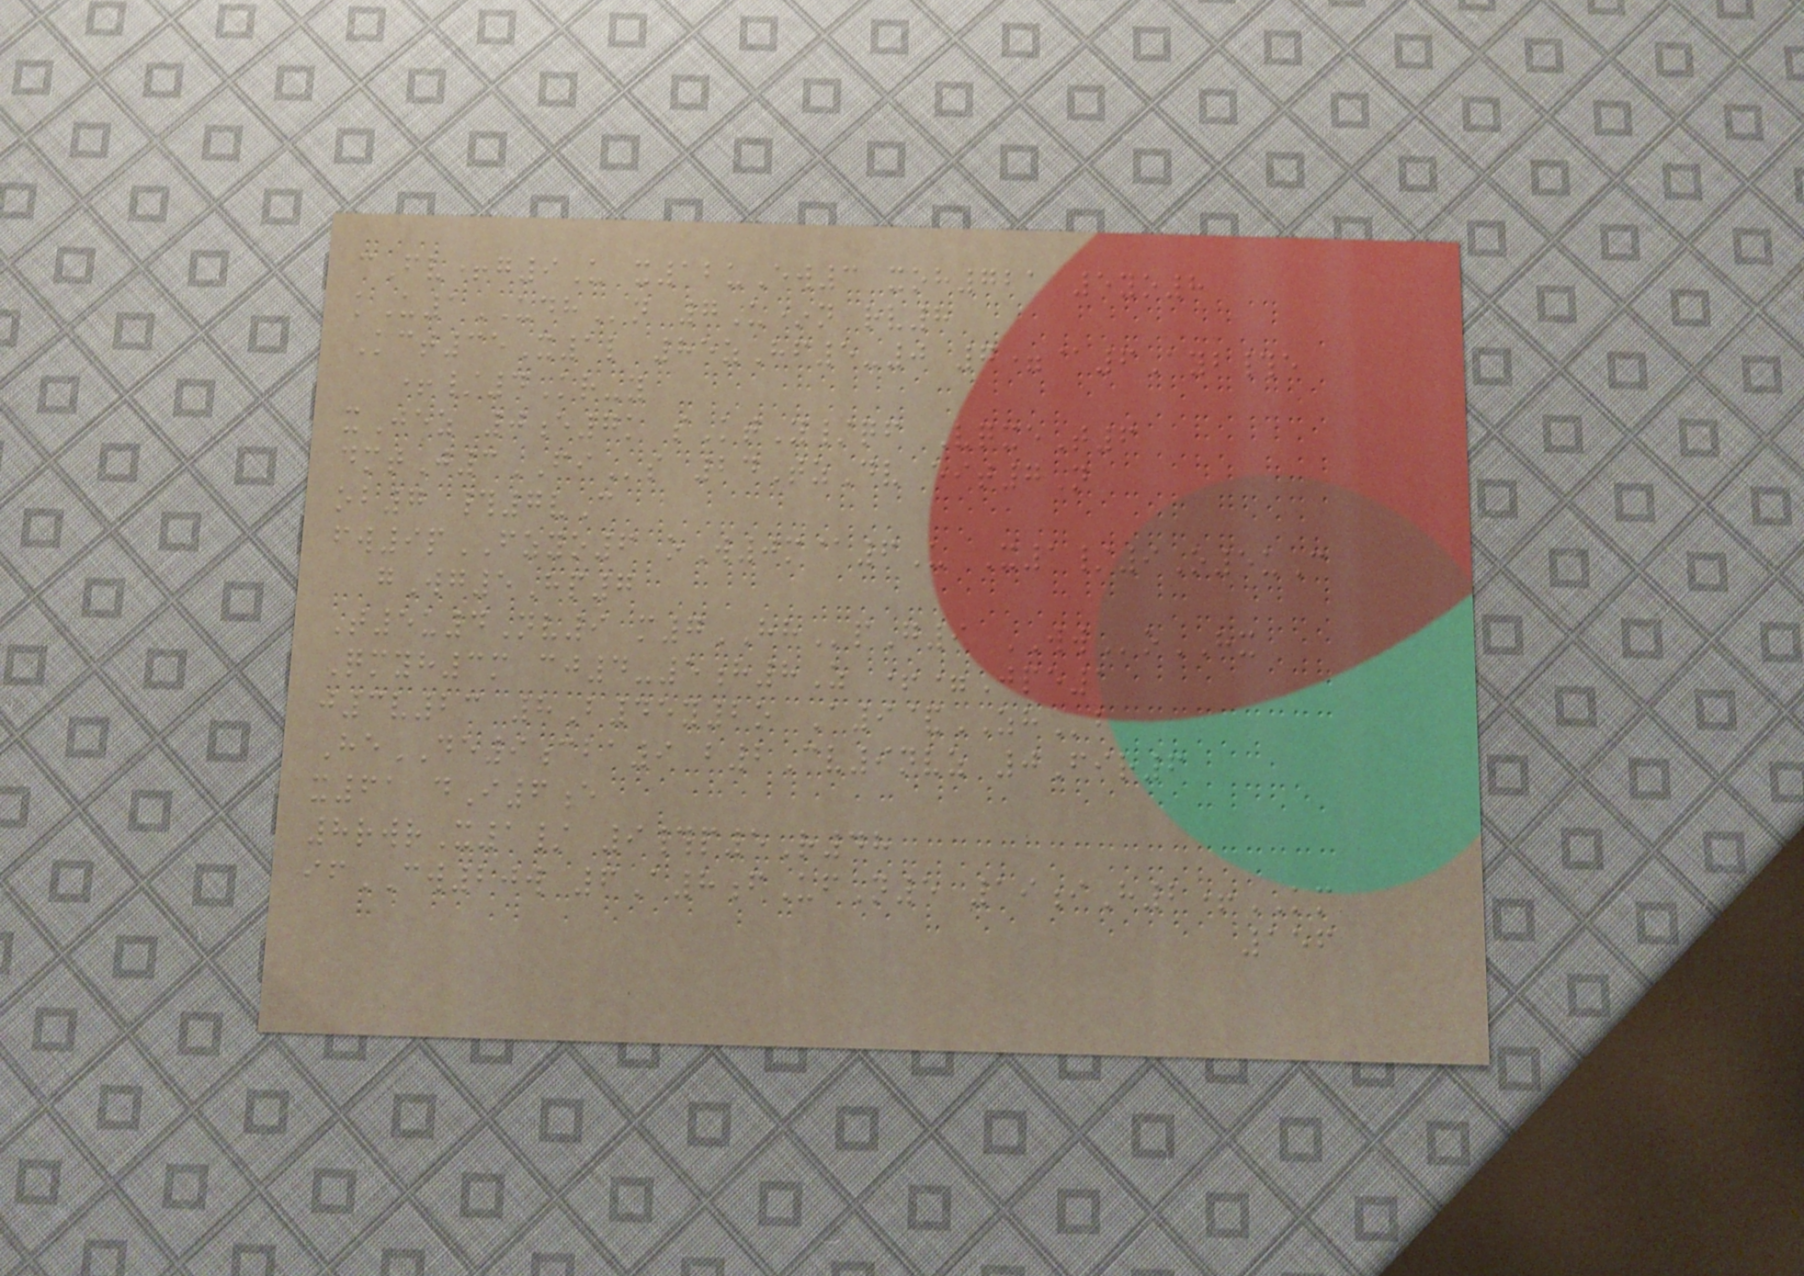cFv+g9U x12uEw3 xoh721 5yo8
kU1UDHn 7U*n rv8
Kct35X1l 85zHf5-0 7=@6Ayb#e
+/4Kr-y
xJez 0e7k sKtY/qf VqxeT6
dmtJ3FIs 24TzDv eit7N
ob7 #7vC
fw9pFZYO6 oW0m@6U X1/9O5uC
gWg5Hp7
T5u4Nv9 m7HHpG9 WWoHX
Qmyh3m cj4-5h8Z +=Jpe1
j3v23 8B45y2o A9&ZHb
HeDE9cba9 b2Cv9nvz 0Fir6
x61 dI6e
8rwrX1/ 9#p5R48
ifCW20w 6A8fUfN5 19iH2+KM
156
